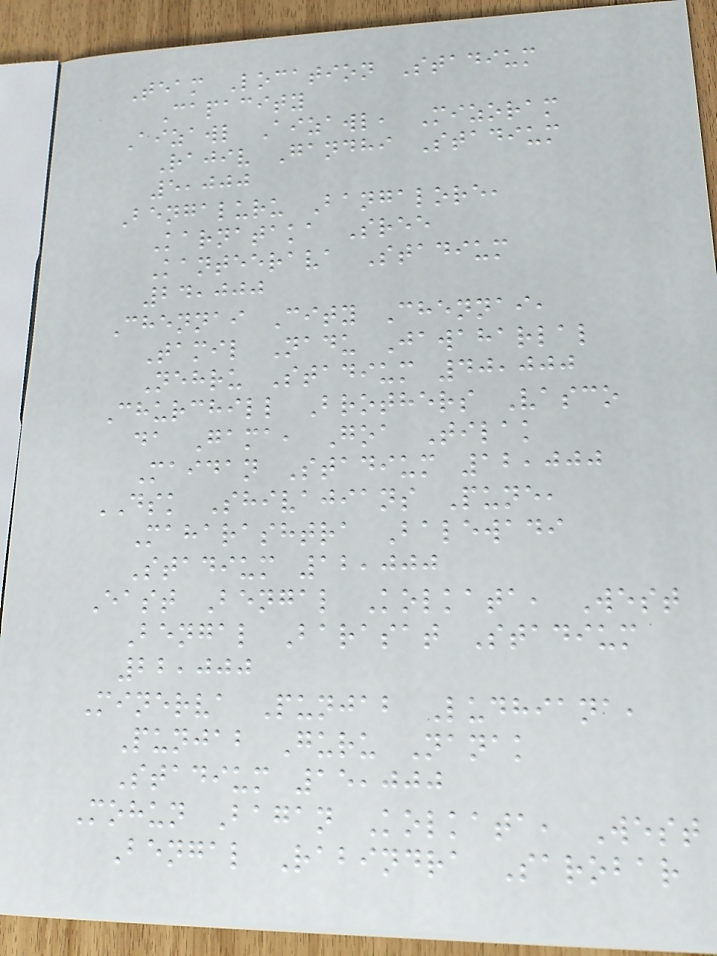Team Location Stadium
Capacity
Aizawl Aizawl, Mizoram
Rajiv Gandhi Stadium
5,000
Bengaluru Bangalore,
Karnataka Sree
Kanteerava Stadium
24,000
Chennai City Chennai,
Tamil Nadu Jawaharlal
Nehru Stadium 40,000
Churchill Brothers Vasco
da Gama, Goa Tilak
Maidan Stadium 12,000
DSK Shivajians Pune,
Maharashtra Balewadi
Stadium 12,000
East Bengal Kolkata, West
Bengal Barasat Stadium
22,000
Minerva Punjab Ludhiana,
Punjab Guru Nanak
Stadium 15,000
Mohun Bagan Kolkata, West
Bengal Rabindra Sarobar
